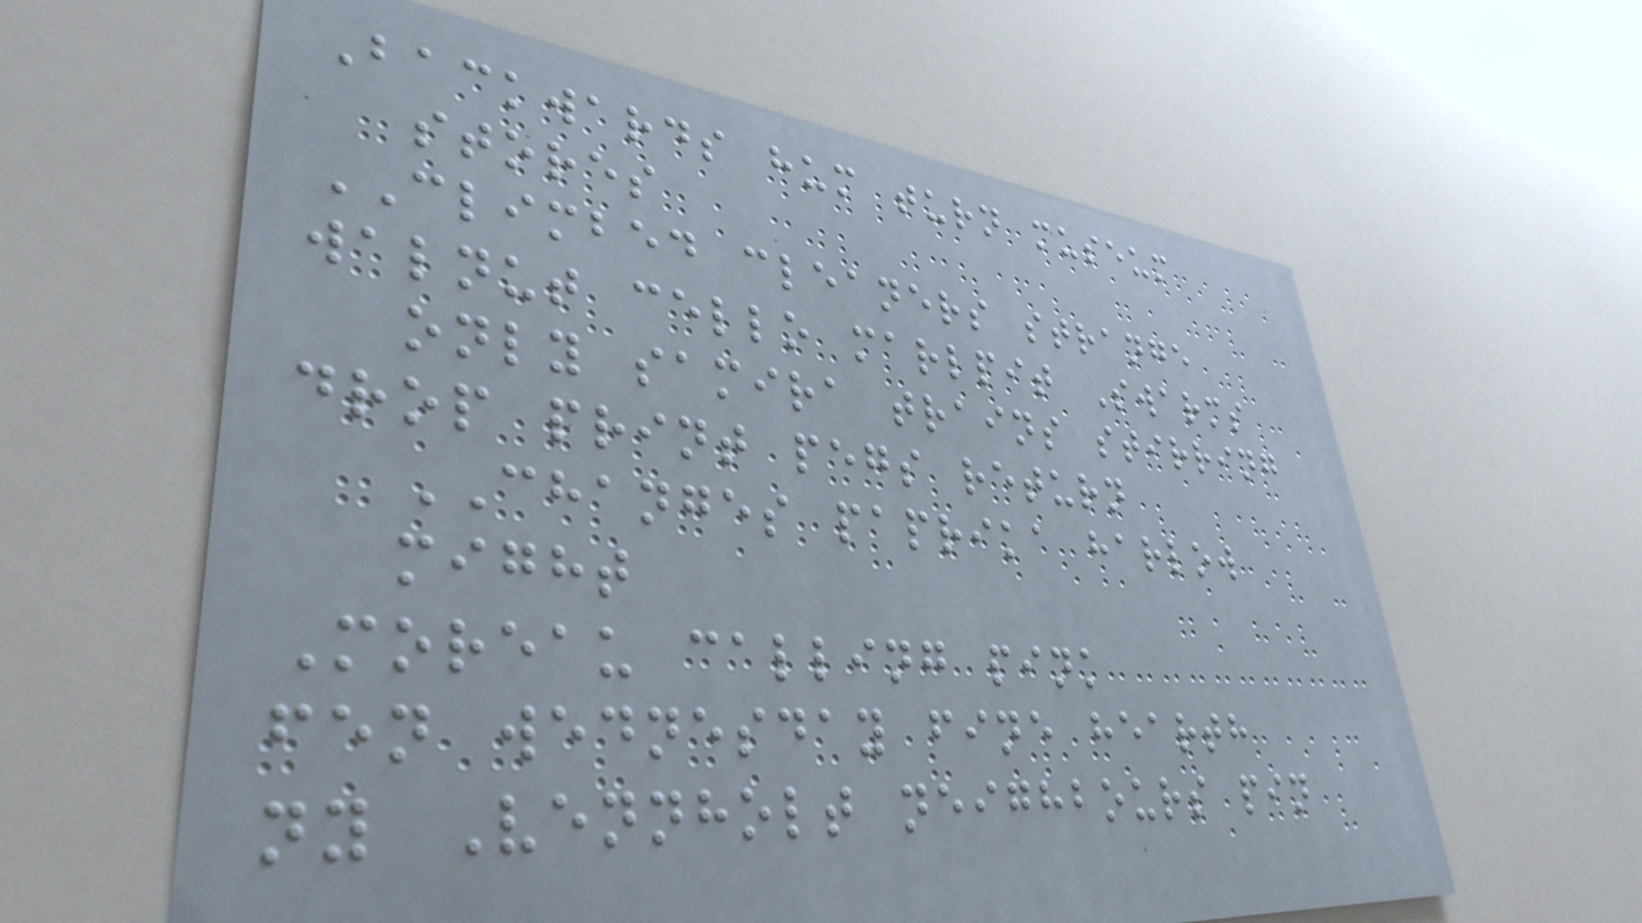Backwards hum turn museum
stores
CLIMBED cleaners strange
walnut cello marlpit Swarms
only samira trains stirring
drop print pegs return
CHANGES paprika harlow
might
Moreau calling pink
fen wednesday fine hearth
ny Vennholt neighbours pin
